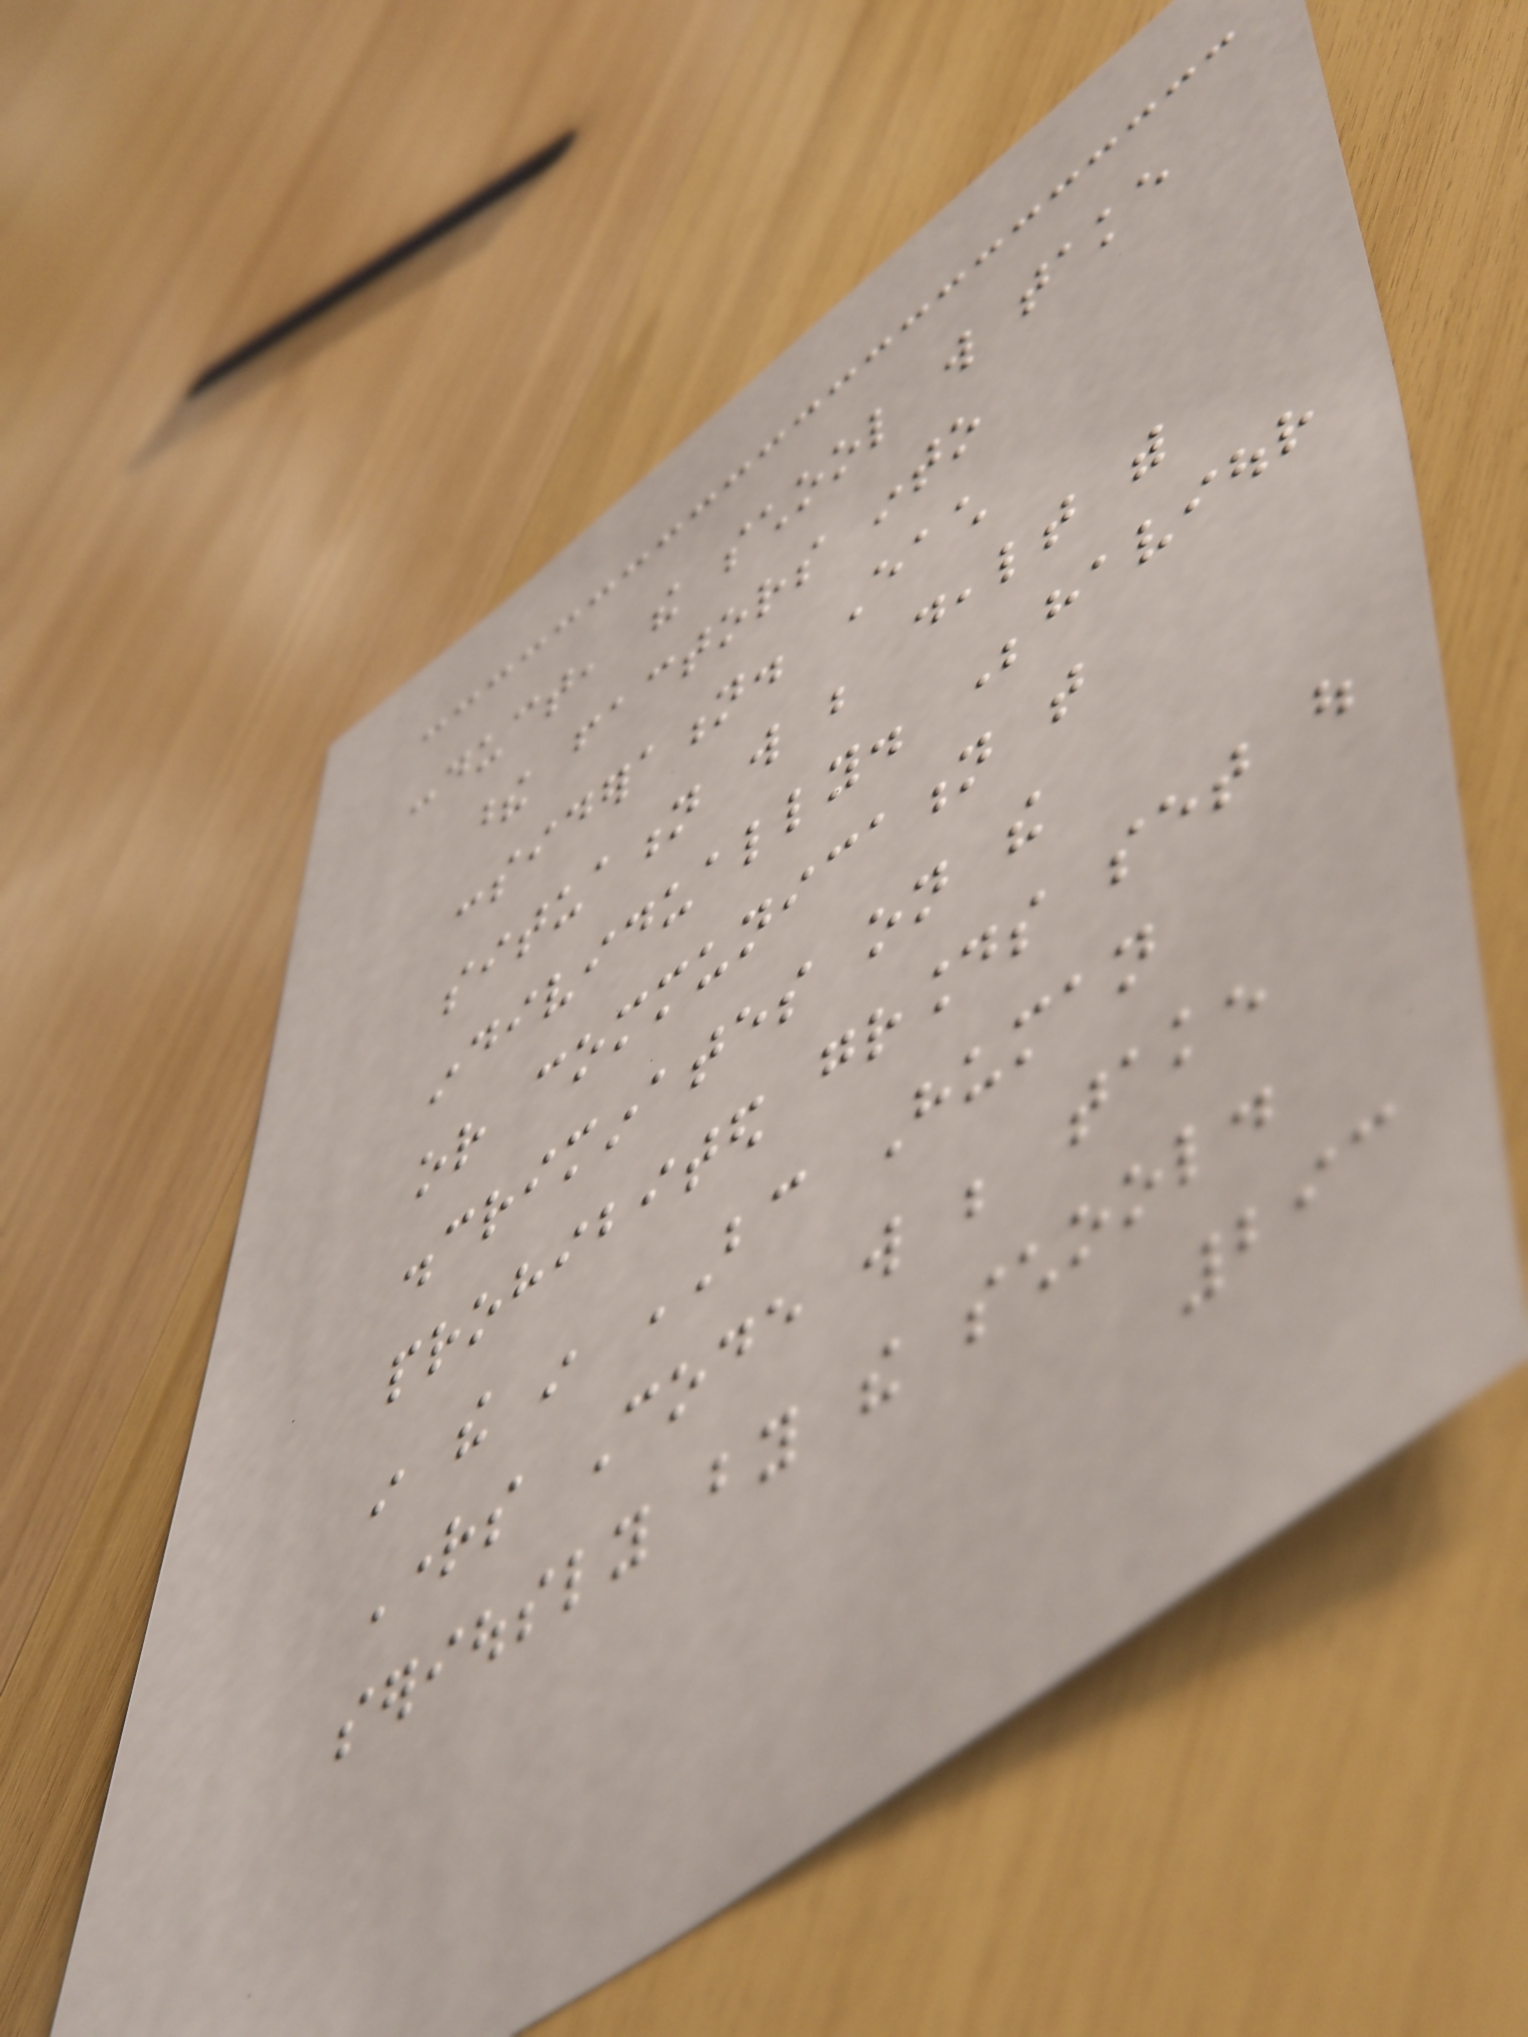conduct, the school will take
these factors into
consideration. Each
situation will be dealt with
individually. Behaviour
or communication that
discriminates on the
prohibited grounds set out
in the in BC Human
Rights Code will be taken
seriously by the school.
293
